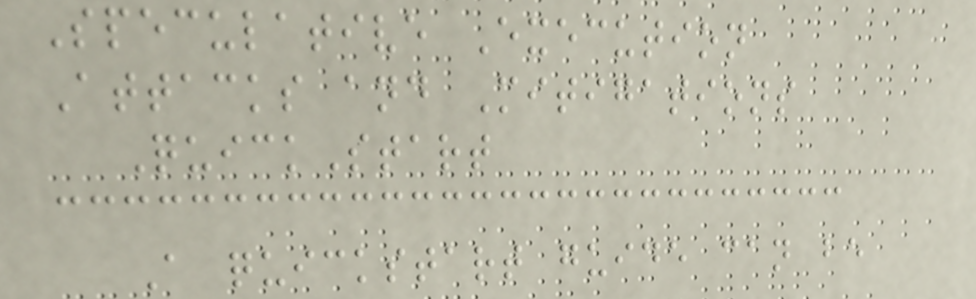Speculative Execution
Attacks and Mitigations
QuickStart
A quickstart guide can be
